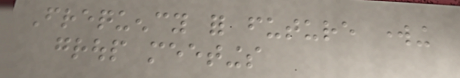Frequency for future working
group meetings
